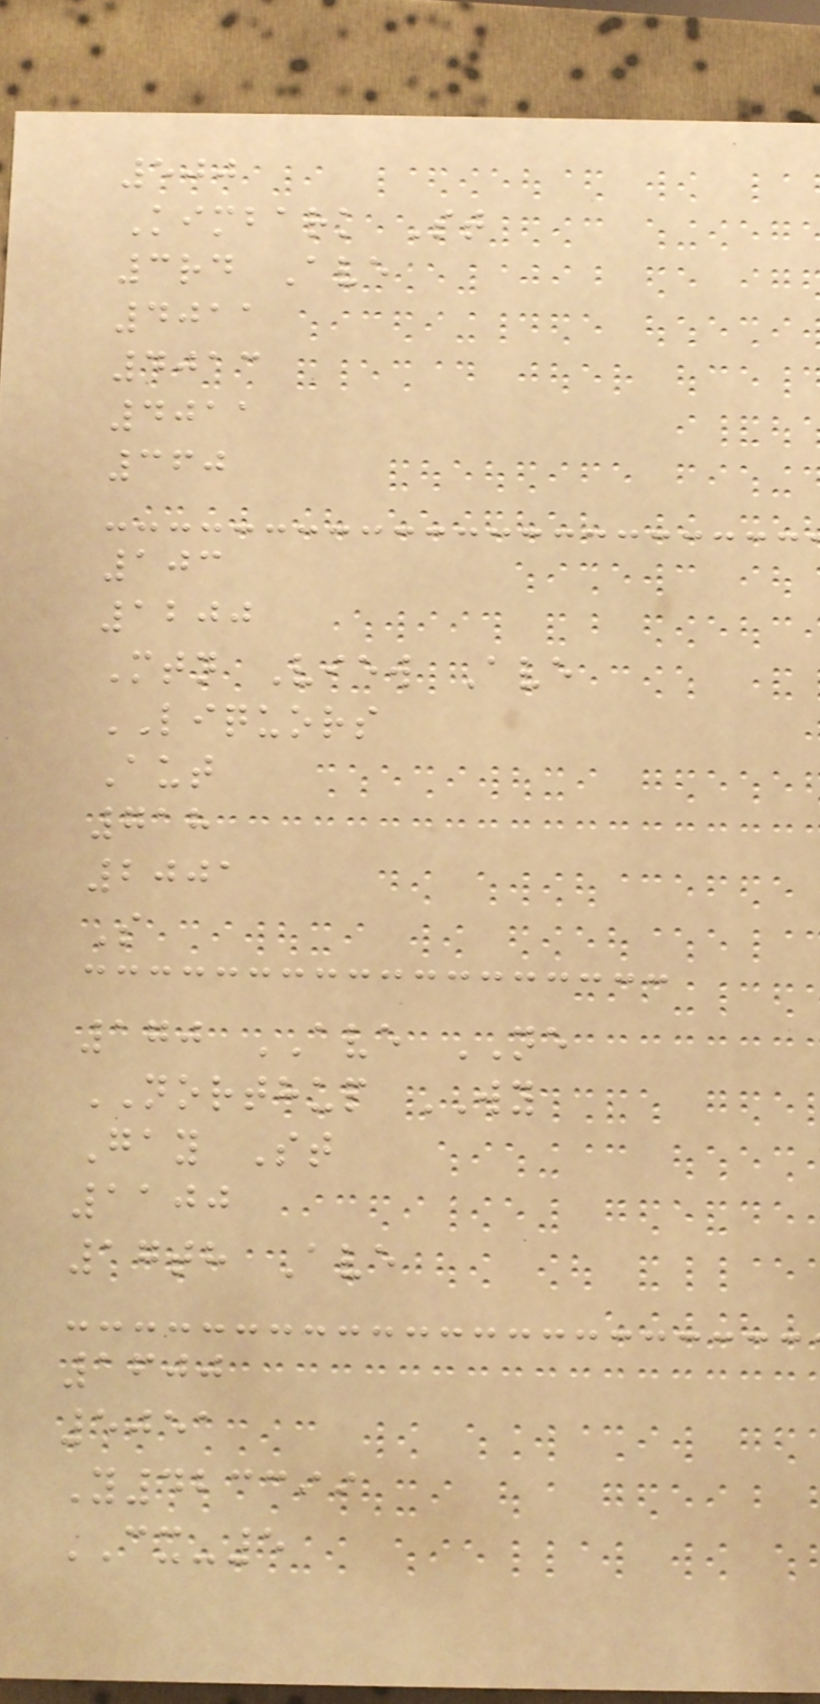500
Kimbark St
3rd Ave
4011
4013
4011
360
103
1200
Mtn View Ave
LIQUORS
Aut
718
2001
S
170 AVE NE
NORTHUP WY
Gay St
1100
17th Ave
1600
5051
Y423399
CX-5
